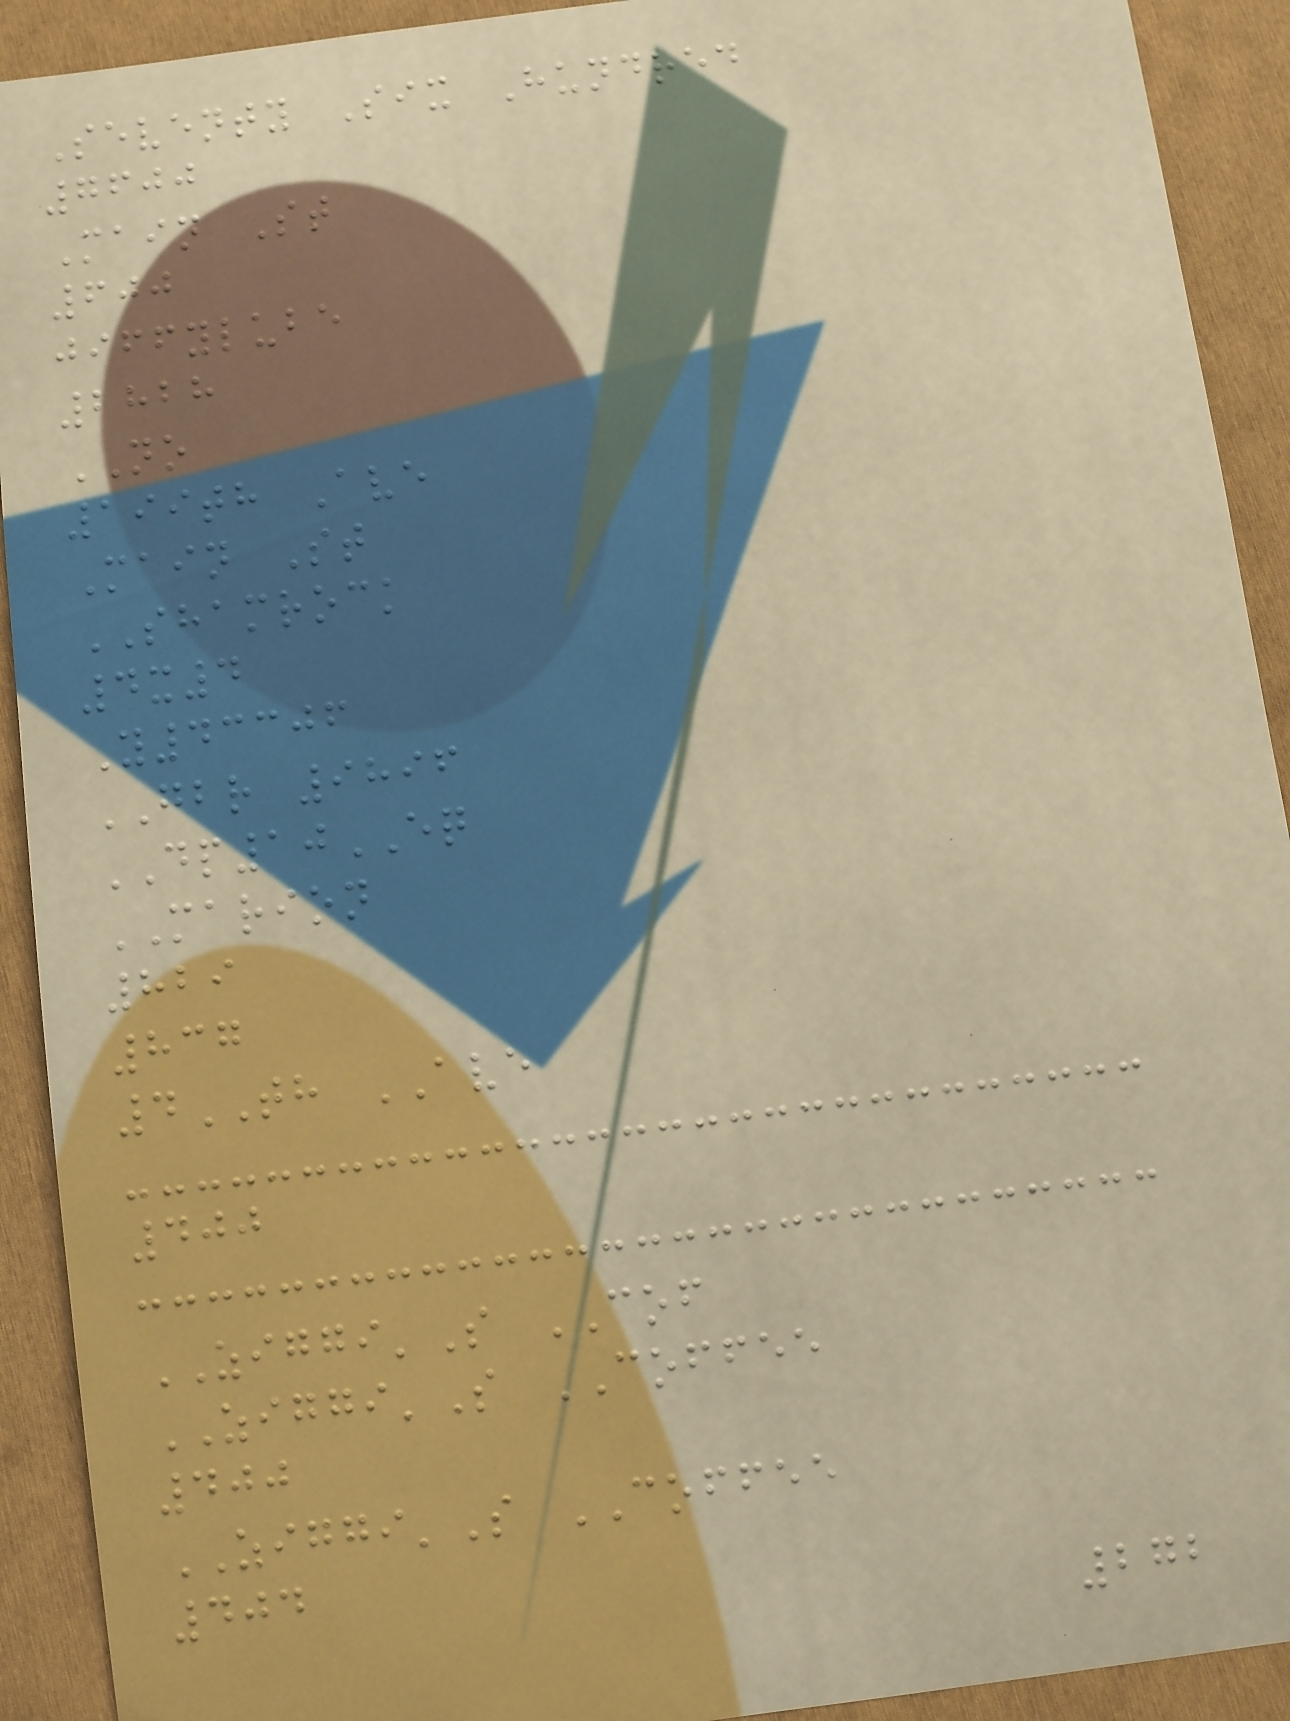Seventy Six Hundred
7600
Main St
600
jiffylube
2828
NO
199th Ave
Main St
SHAMROCK
4x4
Y43306
GBR 9896
DP10EQ
MARION
829
837
4TH AVE
400
ZIGGI'S COF
ZIGGI'S COFFEE
400
ZIGGI'S COFFEE
404
272
